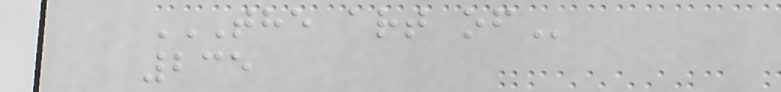THE ART OF
235
